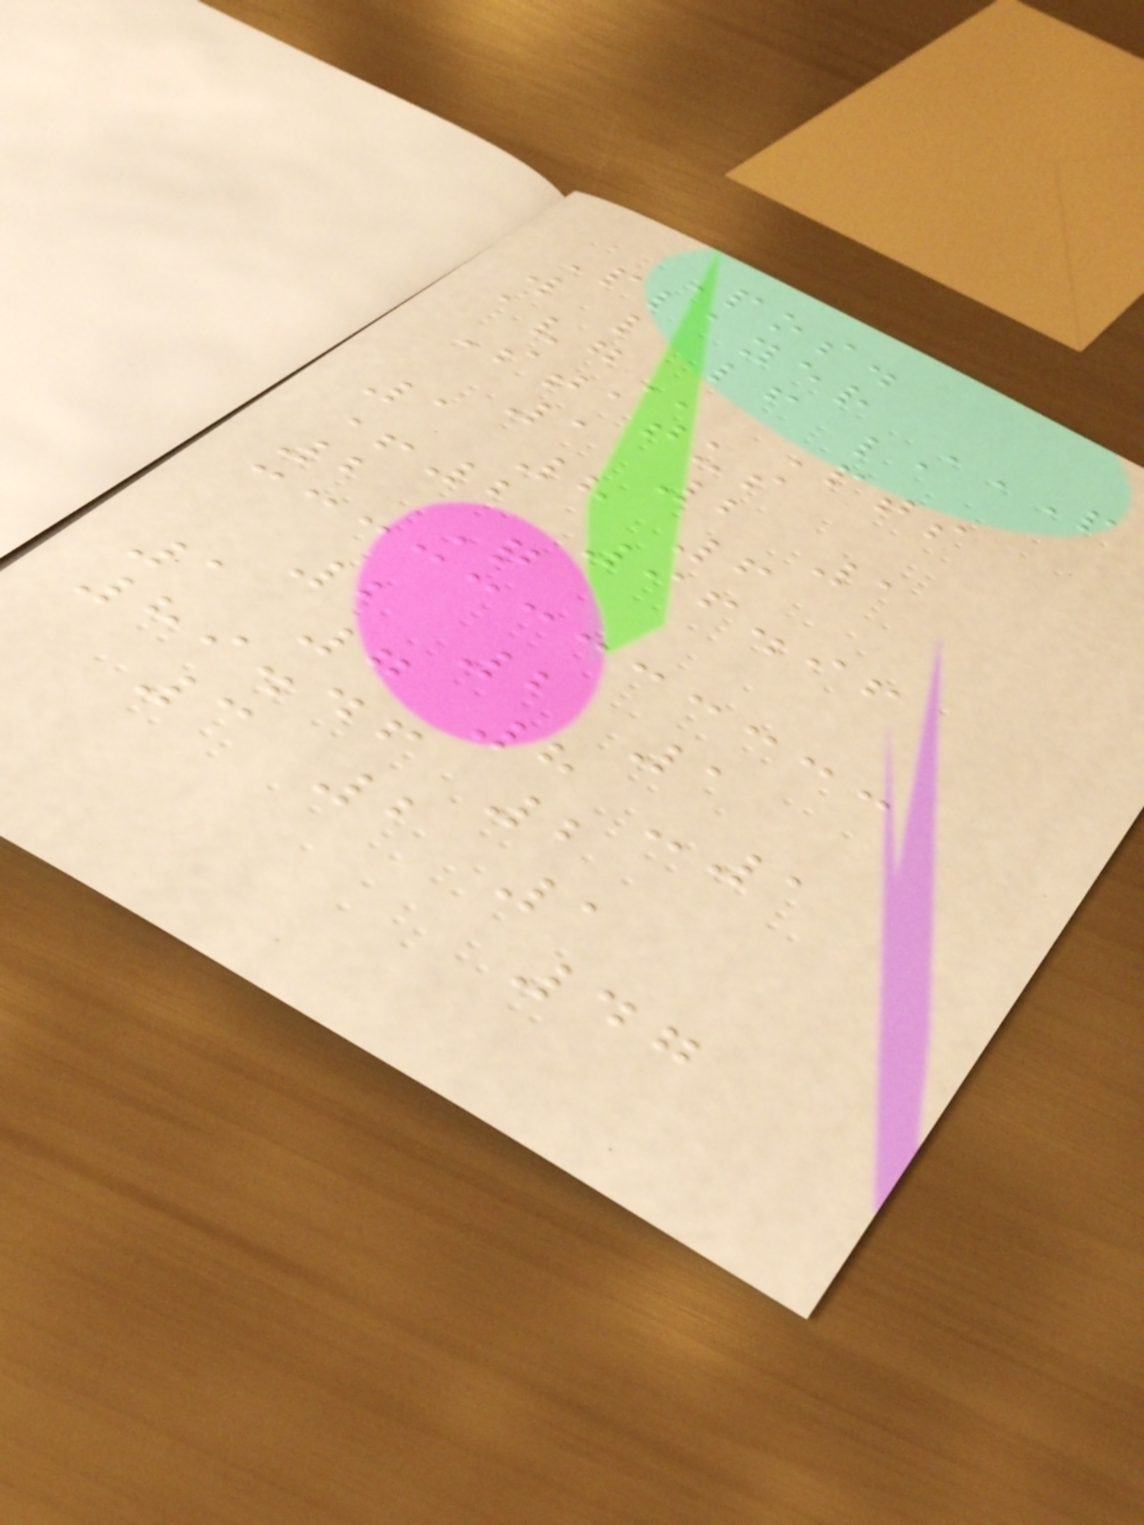Pos.
Player P
W L LF LA
AVG Pts
Status
1 2 1
1 8 6
+2 96.96
2 Q
2 2 1
1 7 8 -1
89.46 2
3 2 1
47
